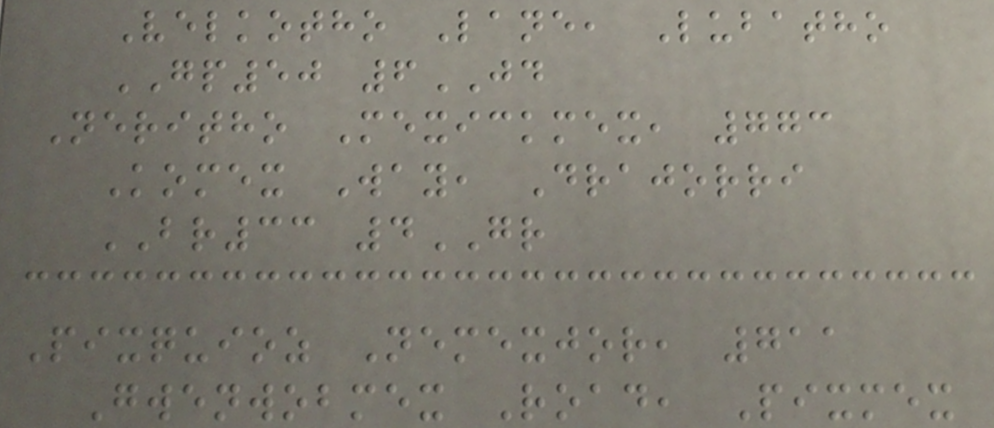Velkotho Lane, Lubatho
GP50 6JD
Neritho Mexickmex, 773
Komex Way, Drajorri
BR33 4GR
Pixquioz Nemexjor, 711
Gwenwobmex Road, Pixmex
